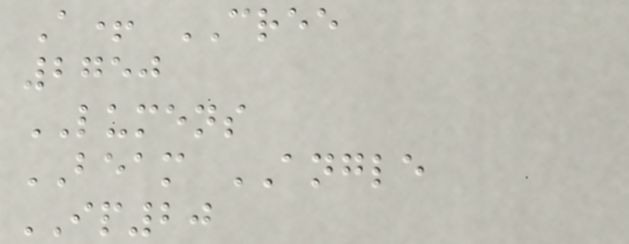A+ CREE
2750
LUMENS
BEAM ANGLE
IP20
